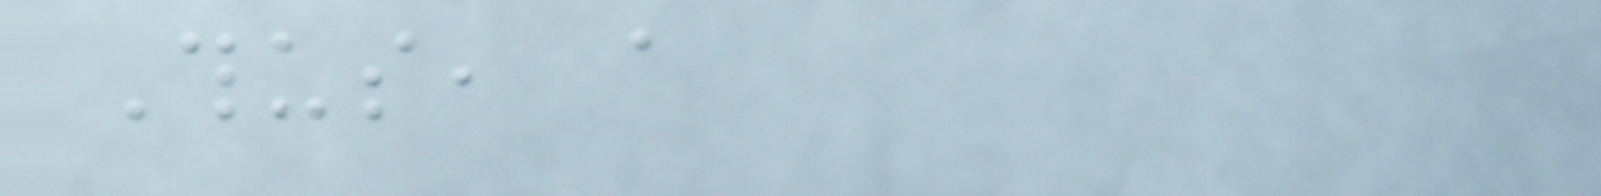Thus, a
